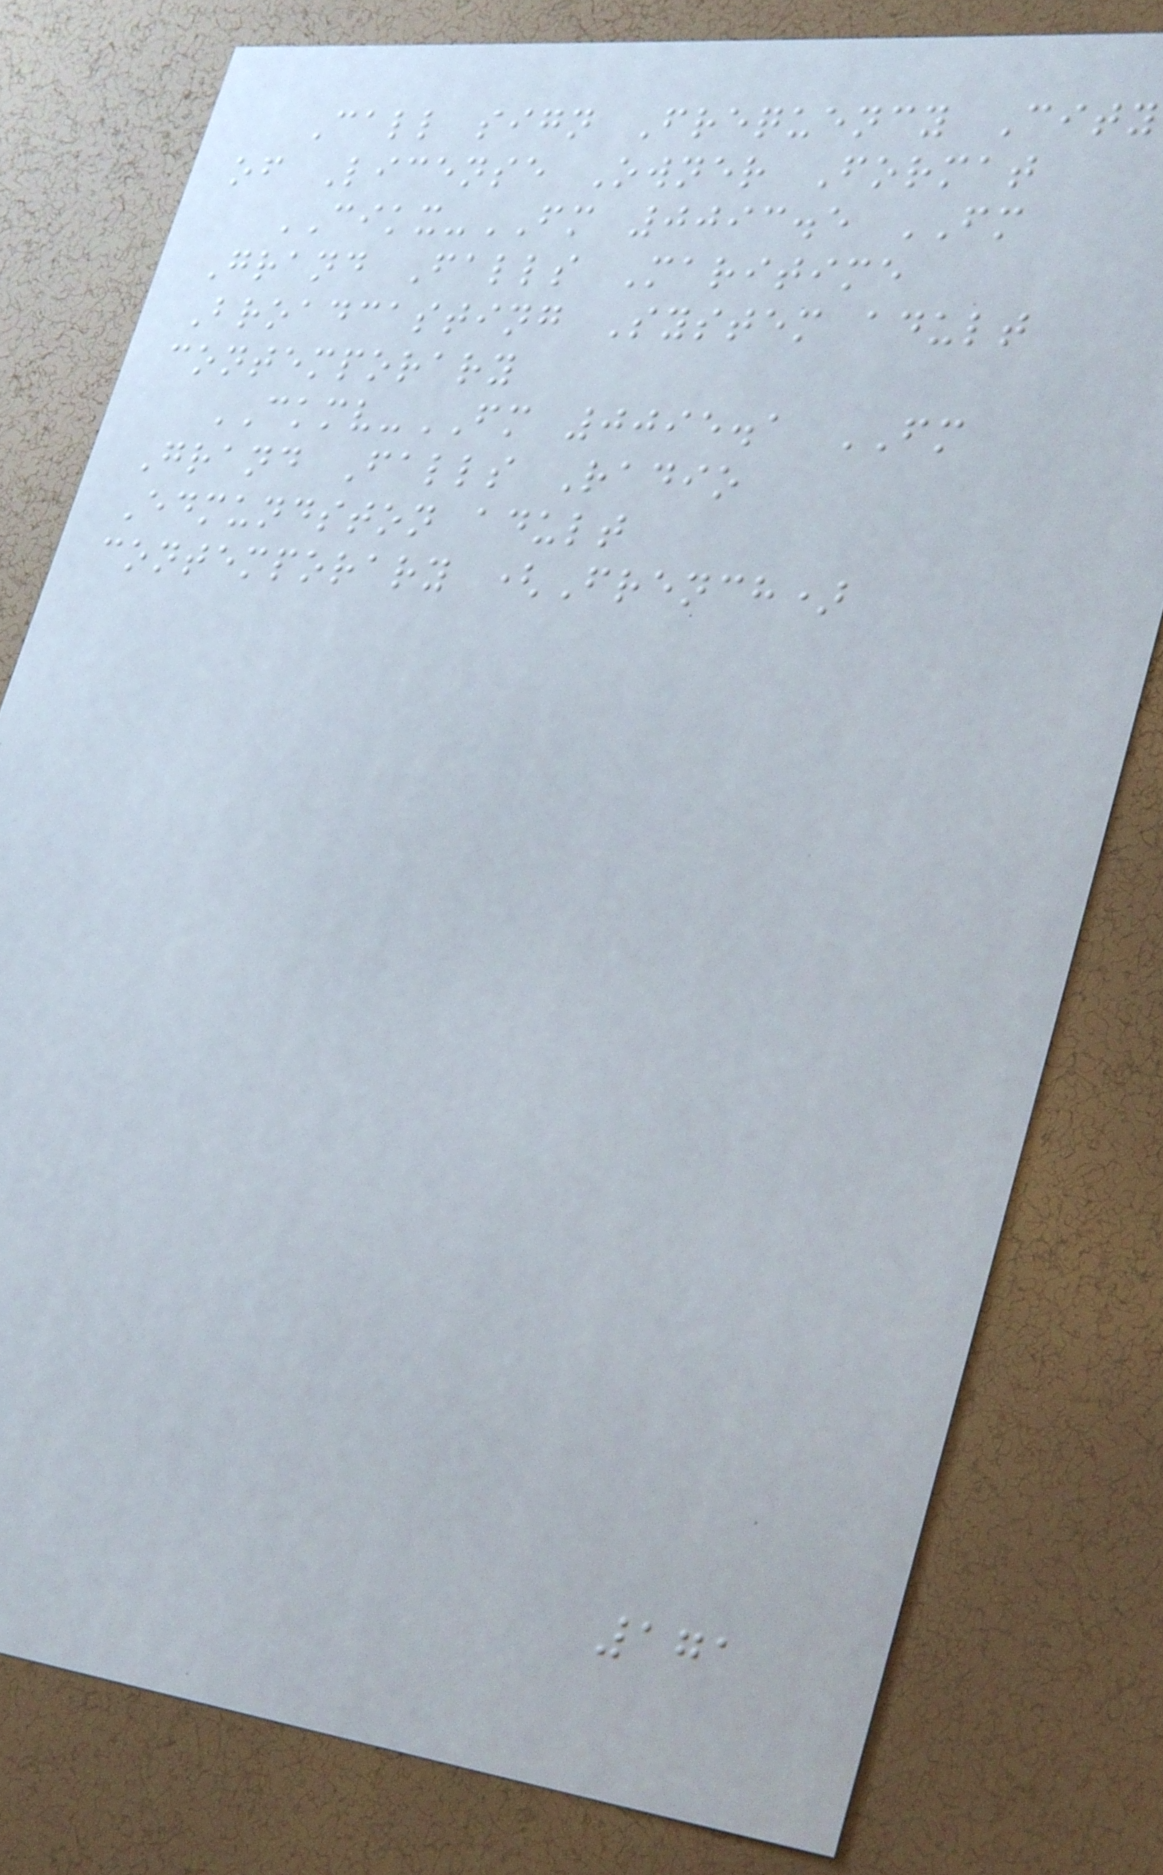Call sign Frequency City
of License Owner Format
CIKX-FM 0093.5 FM
Grand Falls Maritime
Broadcasting System adult
contemporary
CKMV-FM 0095.1 FM
Grand Falls Radio
Edmundston adult
contemporary (French)
171
